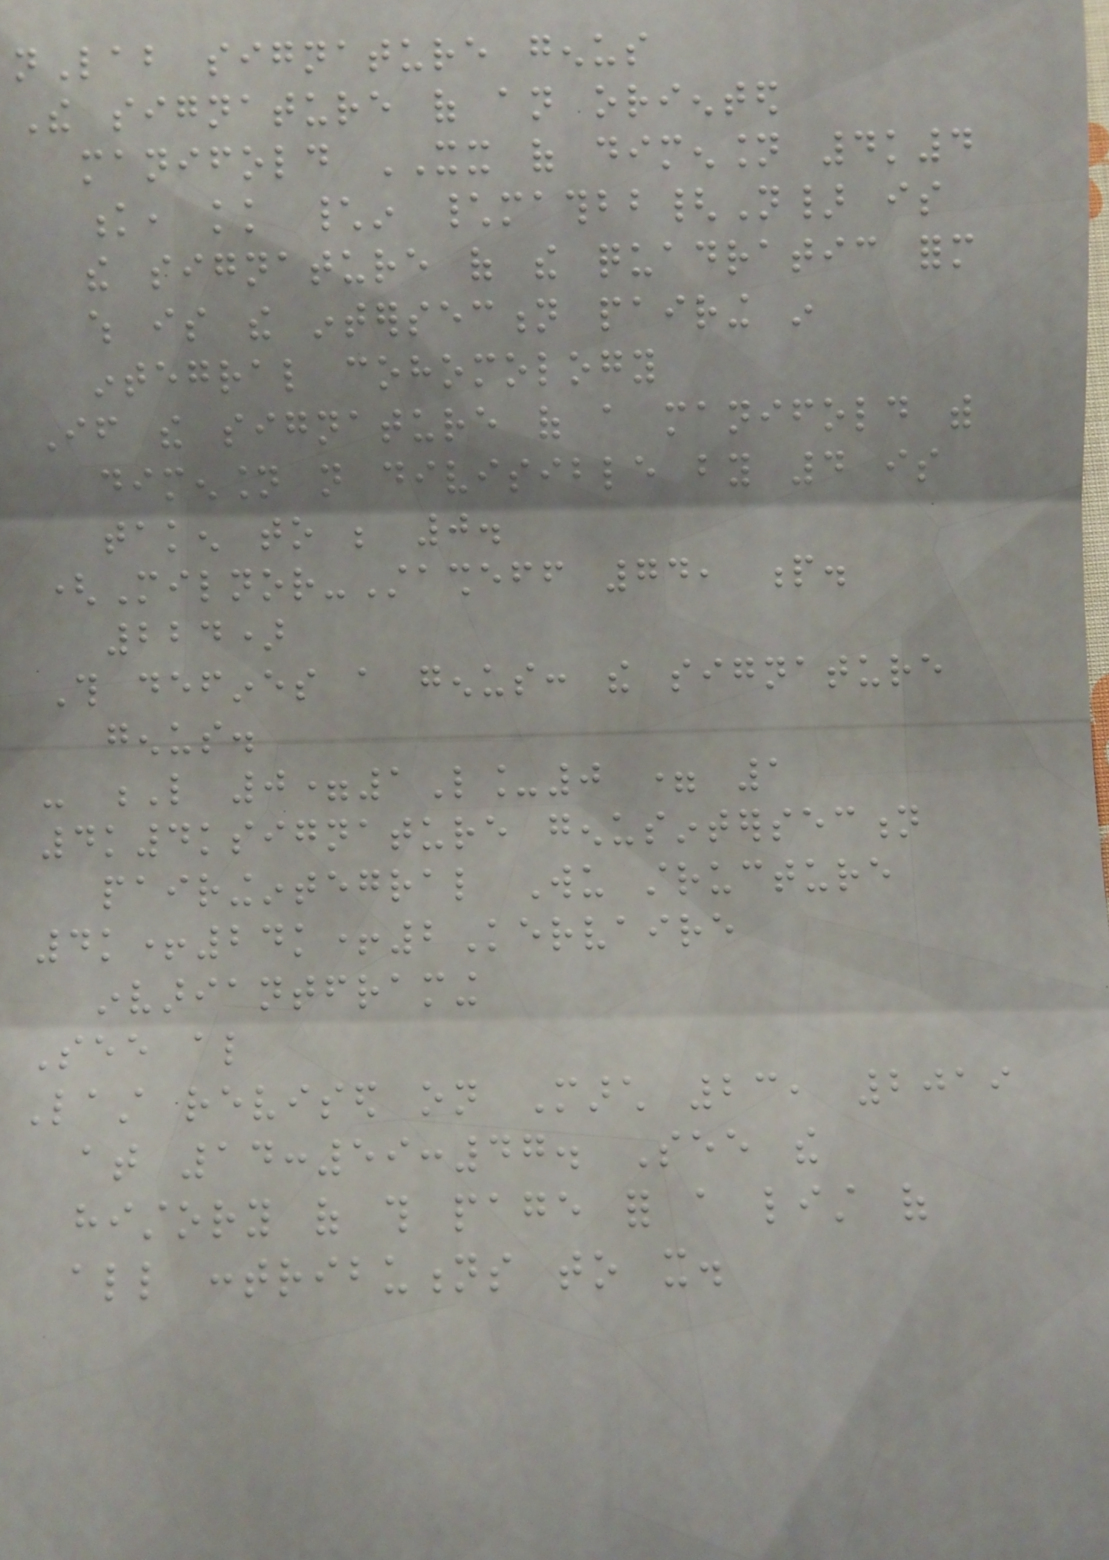nLab signature genus
The signature of an oriented
manifold XX of dimension 4k4
k, kk \in \mathbb{N} is
the signature of the quadratic form
which is the intersection pairing in
integral cohomology
If the signature of a manifold with
dimension not divisible by 4 is
taken to be 0.
(Milnor-Stasheff 74, p.
224)
This defines a genus: the signature
genus.
- L 0=1L_0 = 1
4k4ksignature genusintersection
pairingintegral Wu structure
4k+24k+2Kervaire
invariantframing
See also
Last revised on March 23, 2019
at 14:59:47. See the
history of this page for a list of
all contributions to it.
